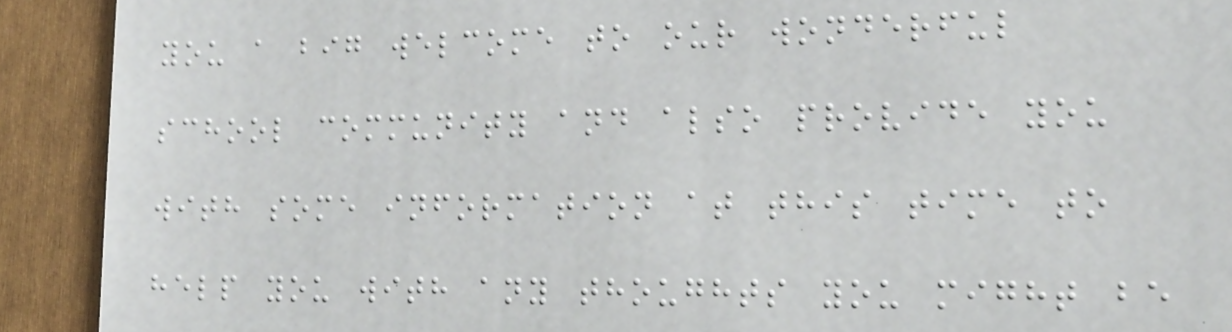you a big welcome to our wonderful
school community and also provide you
with some information at this time to
help you with any thoughts you might be
